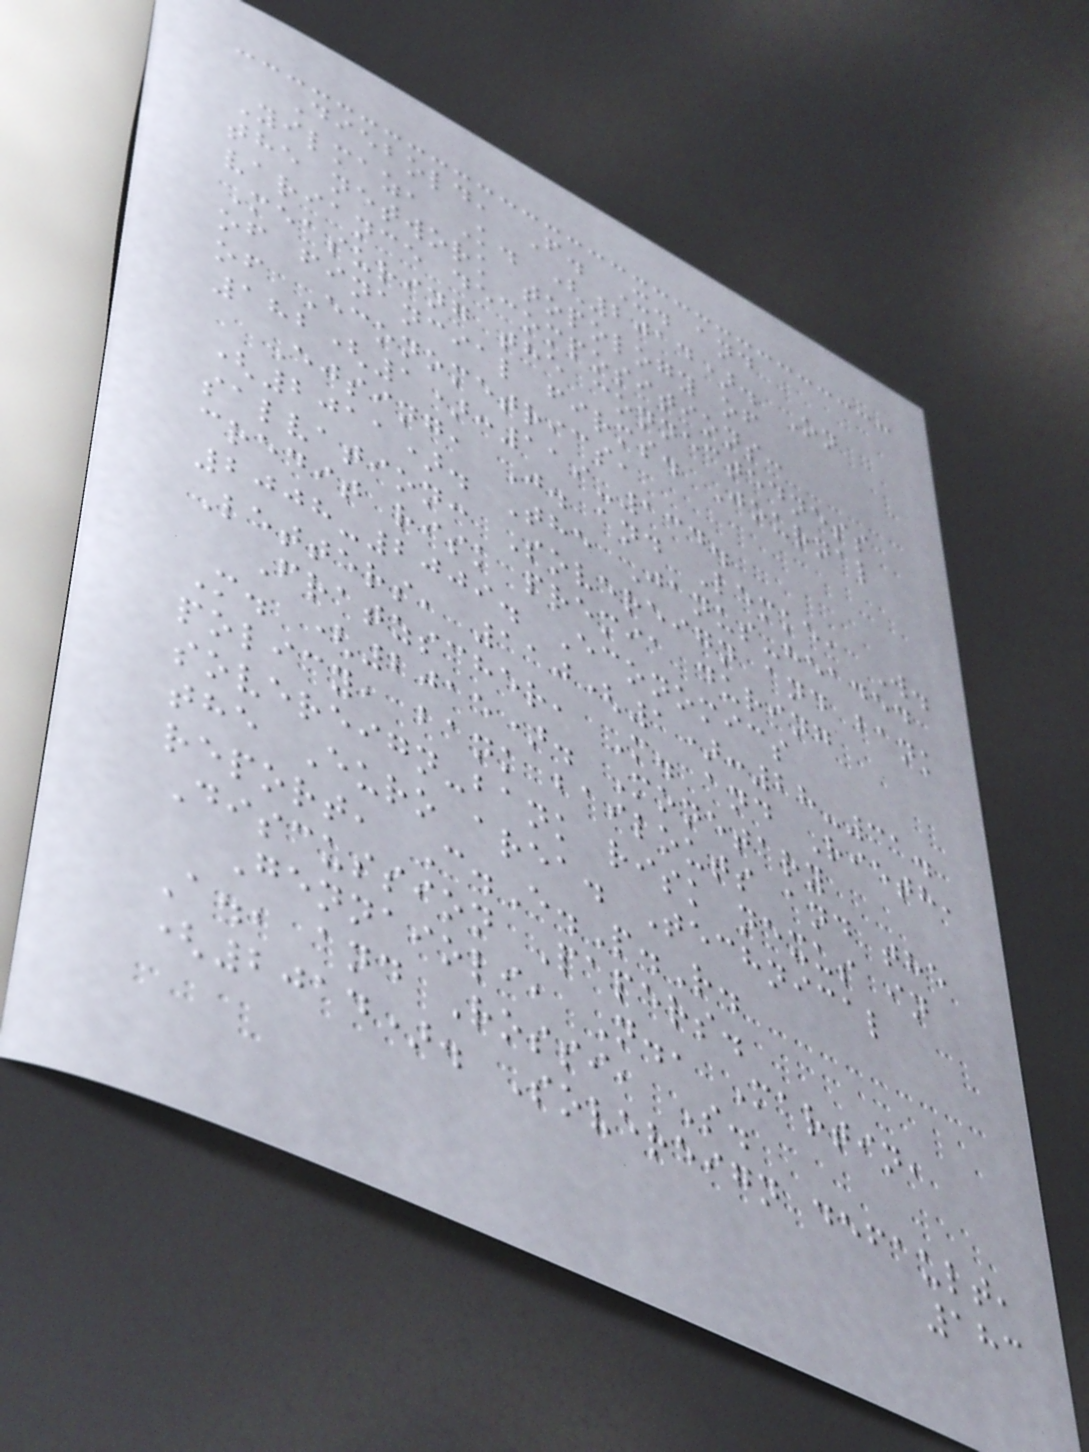Diebold, F. X. and
Yilmaz, K. (2014). On
the network topology of
variance decompositions:
Measuring the connectedness
of financial firms. Journal
of Econometrics,
182(1):119-134.
Ejsing, J. and Lemke, W.
(2011). The Janus-headed
salvation: Sovereign and bank
credit risk premia during
2008-2009. Economics
Letters, 110(1):28-31.
Fratzscher, M. and Rieth,
M. (2015). Monetary
policy, bank bailouts and the
sovereign-bank risk nexus in
the Euro area. Technical
report, C.E.P.R.
Discussion Papers.
Gennaioli, N., Martin,
A., and Rossi, S.
(2014). Sovereign default,
183
